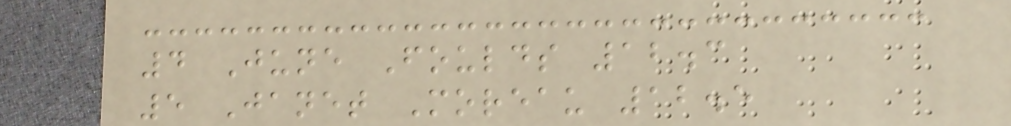4 June Foulds 12.3
5 Janet Moreau 12.5
